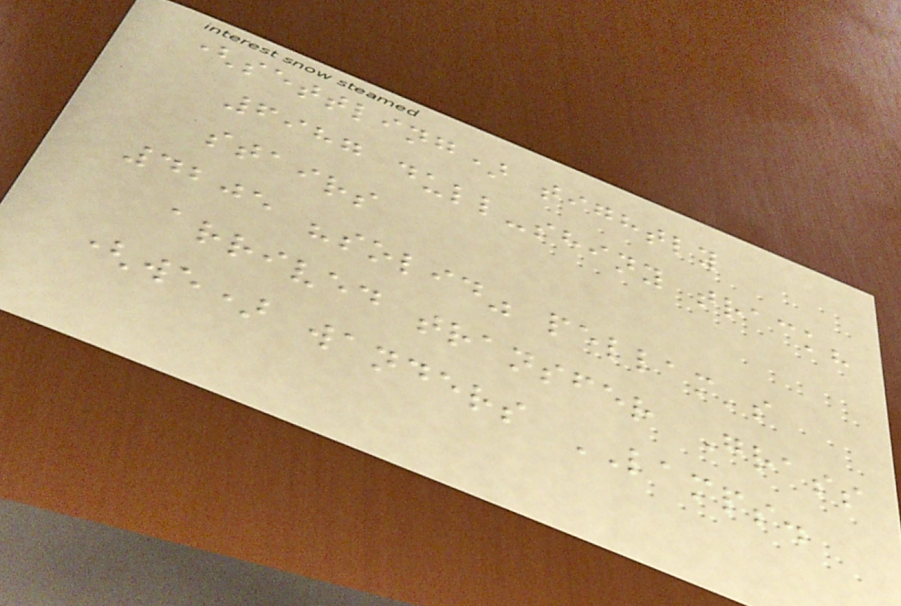(settling) tightly
6987 dull-shiny track?
stairs
4205 "solid" pellam's
arrived transfer Grass
(we) wanders LAMPS.
